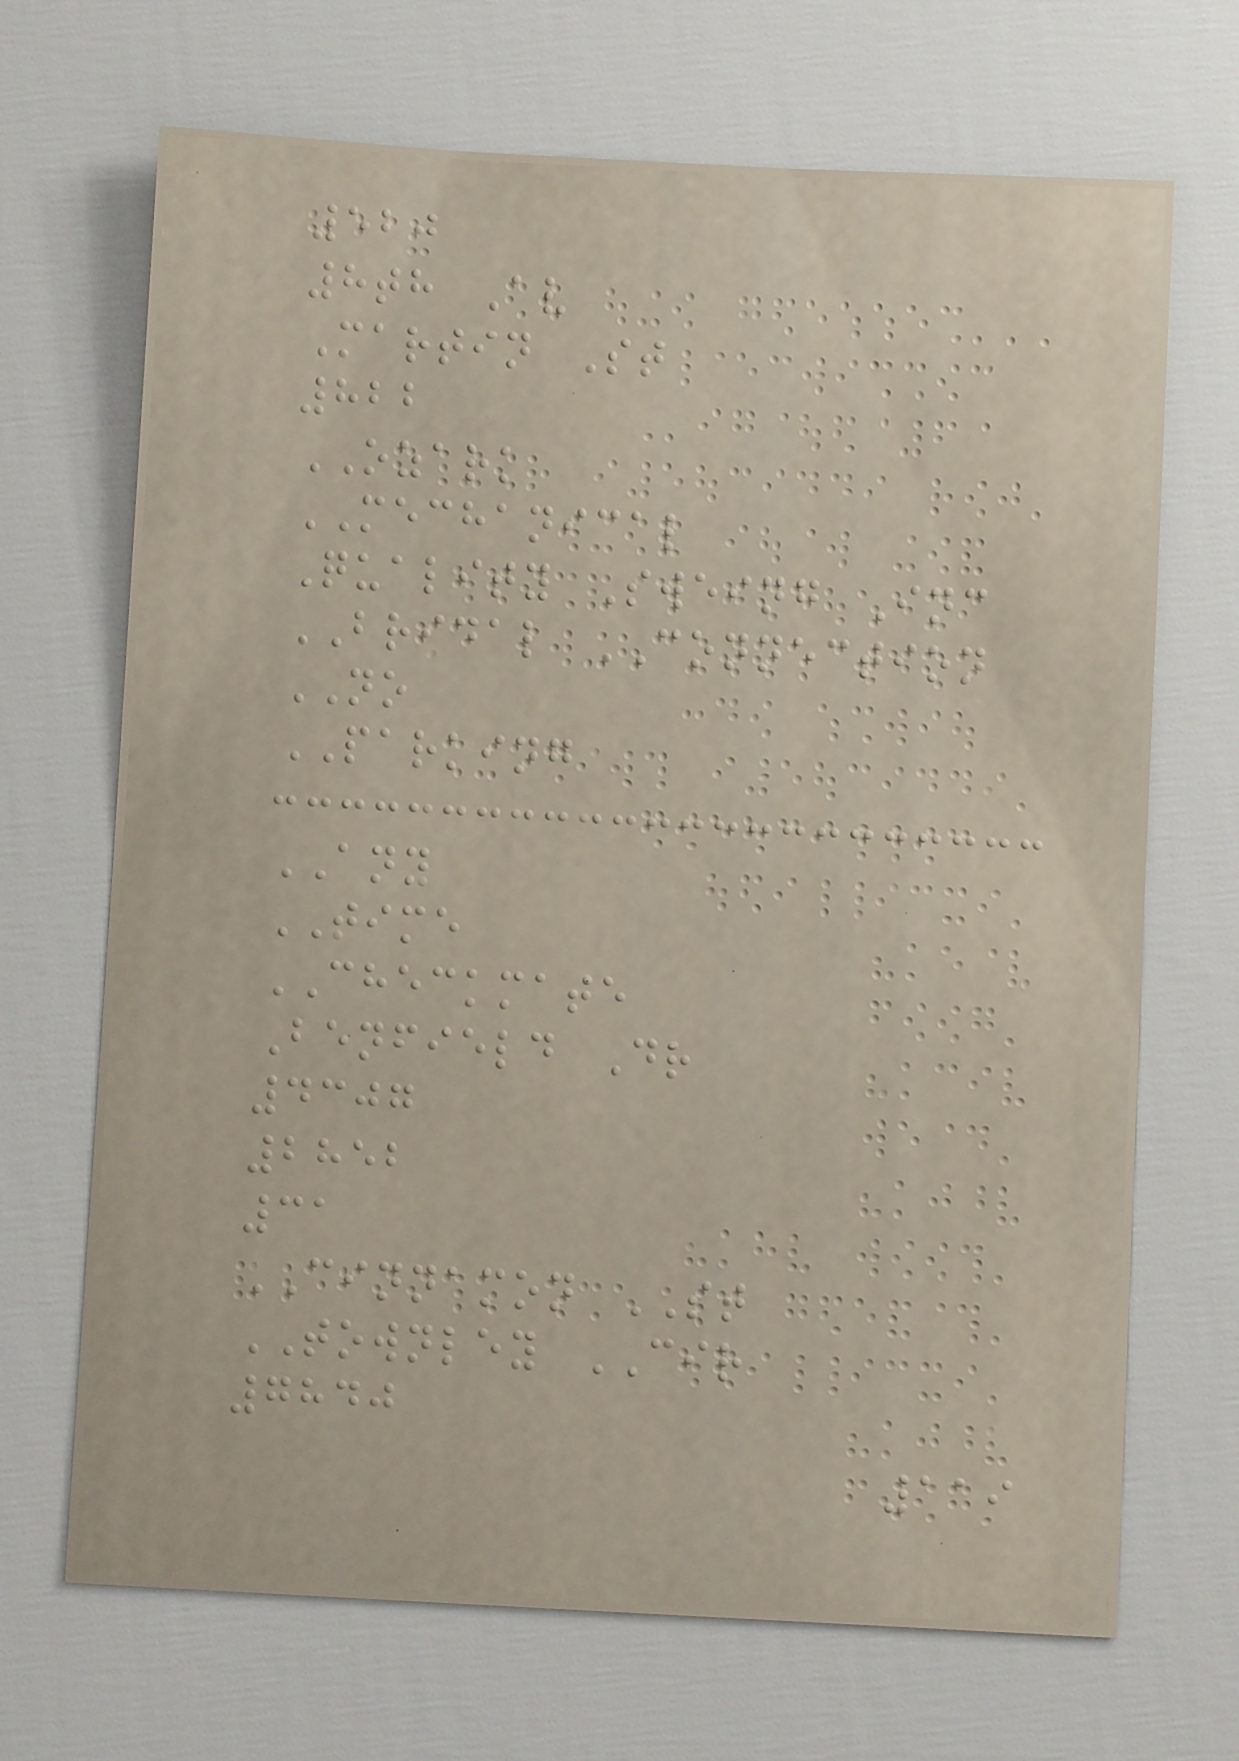520
8th Av
Martin St
822
OZARK
MECHANICAL
Quality Sweing Inc
BRIDAL CONNECTION
NO
PARKING
ANY
TIME
CHECKMATE
Benfield Dr
4307
2852
31
CINNAMON ST
TOWNLEY CIR
7840
119
